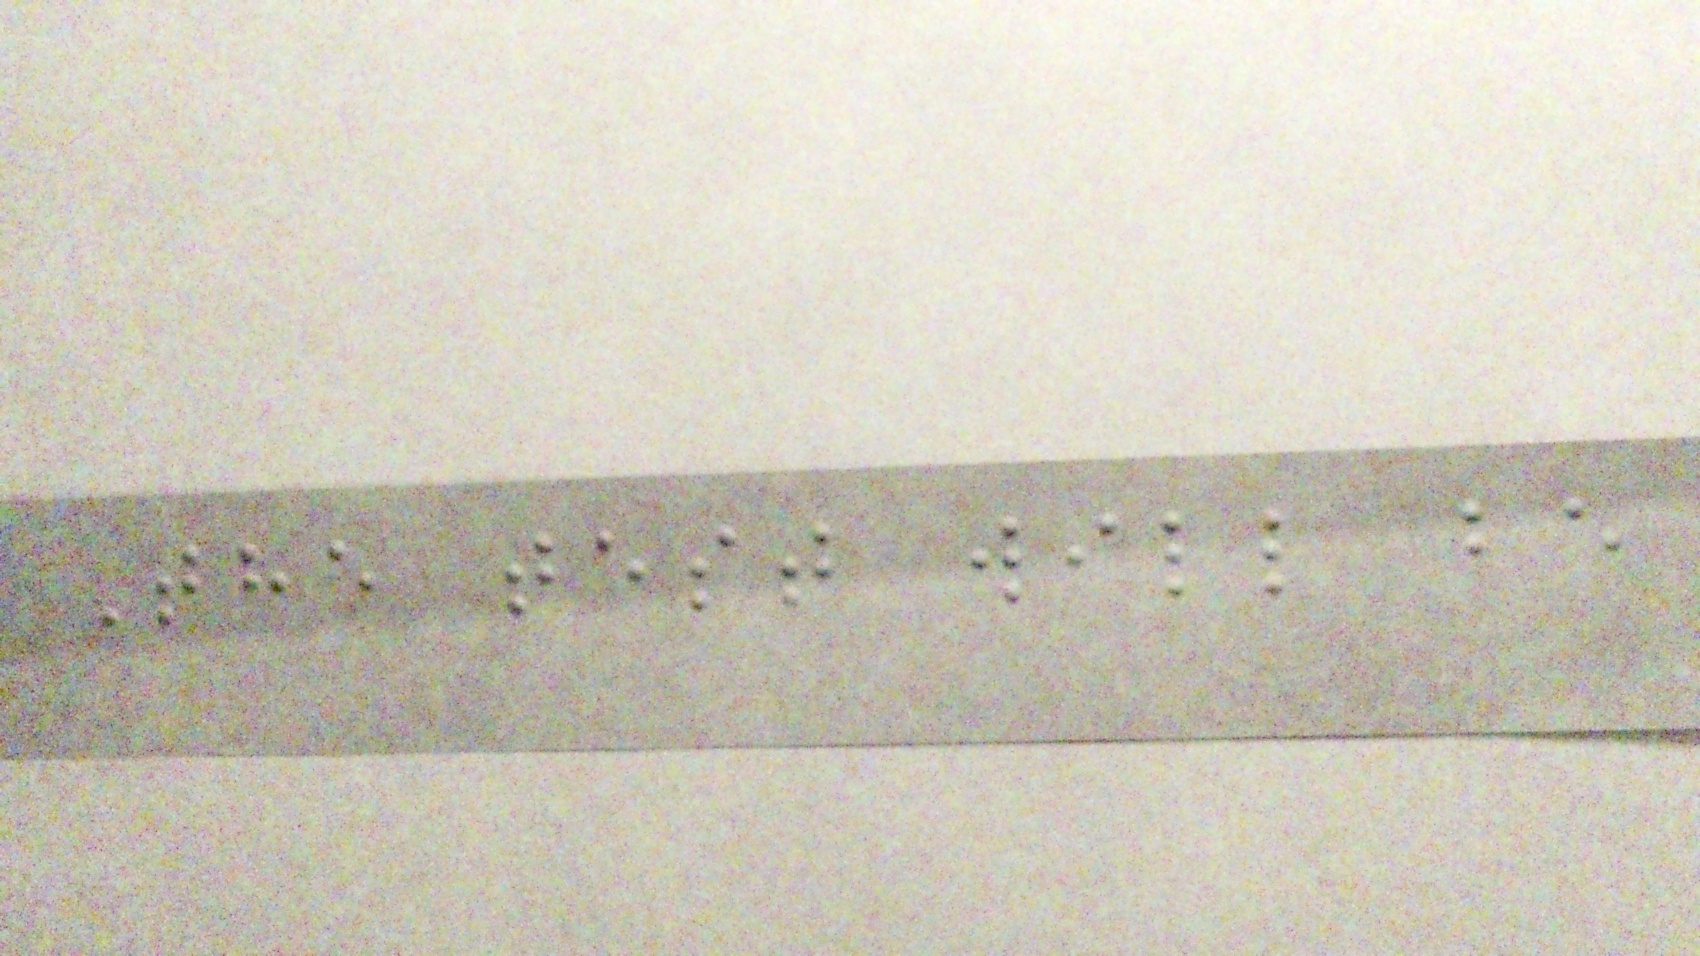The test will be
